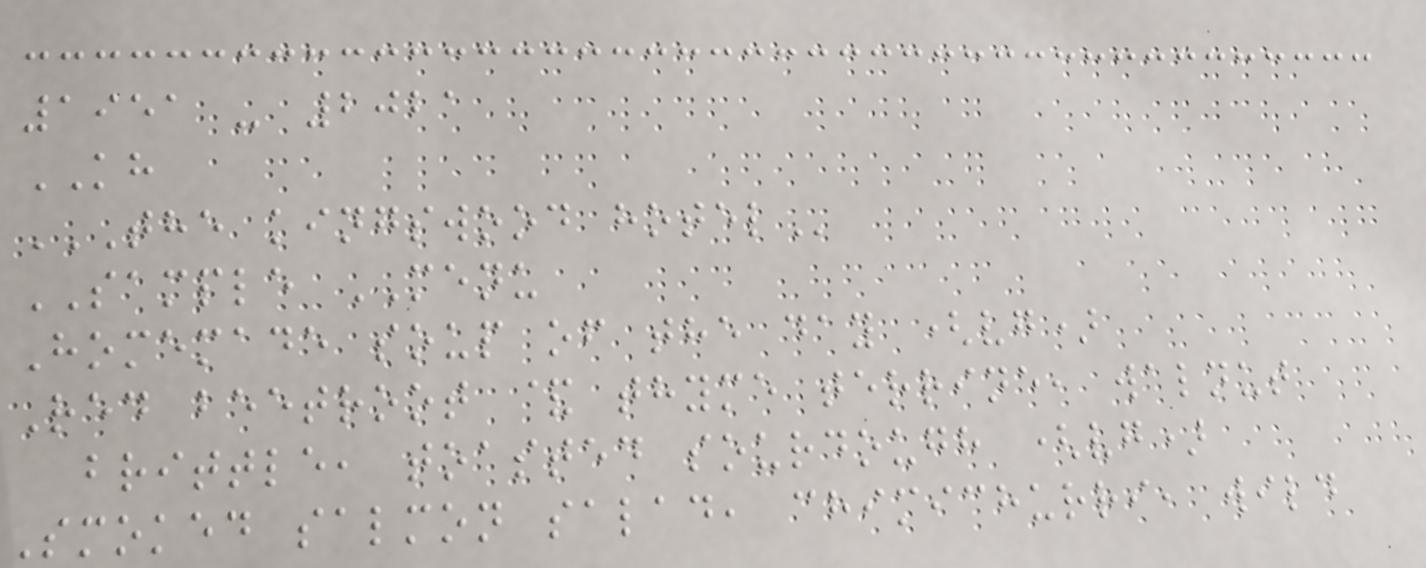1951 - 2021
KH
THE KINGSWOOD HOTEL
SAMPLE MENU
Homemade soup of the day (vg)
Red beetroot & thyme terrine, walnut
brittle, toasted sourdough (vg)
Smoked salmon salad, chimichurri, wild
